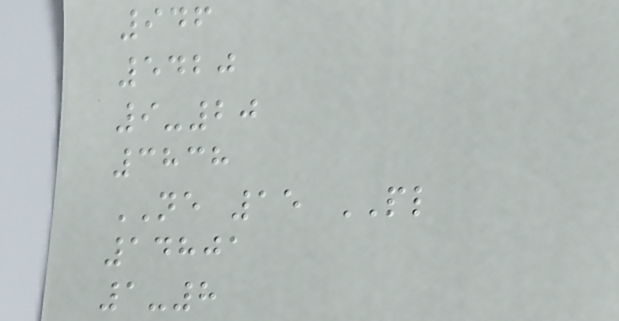946
5420
9-20
3838
NE 15 PL
14801
1-8
